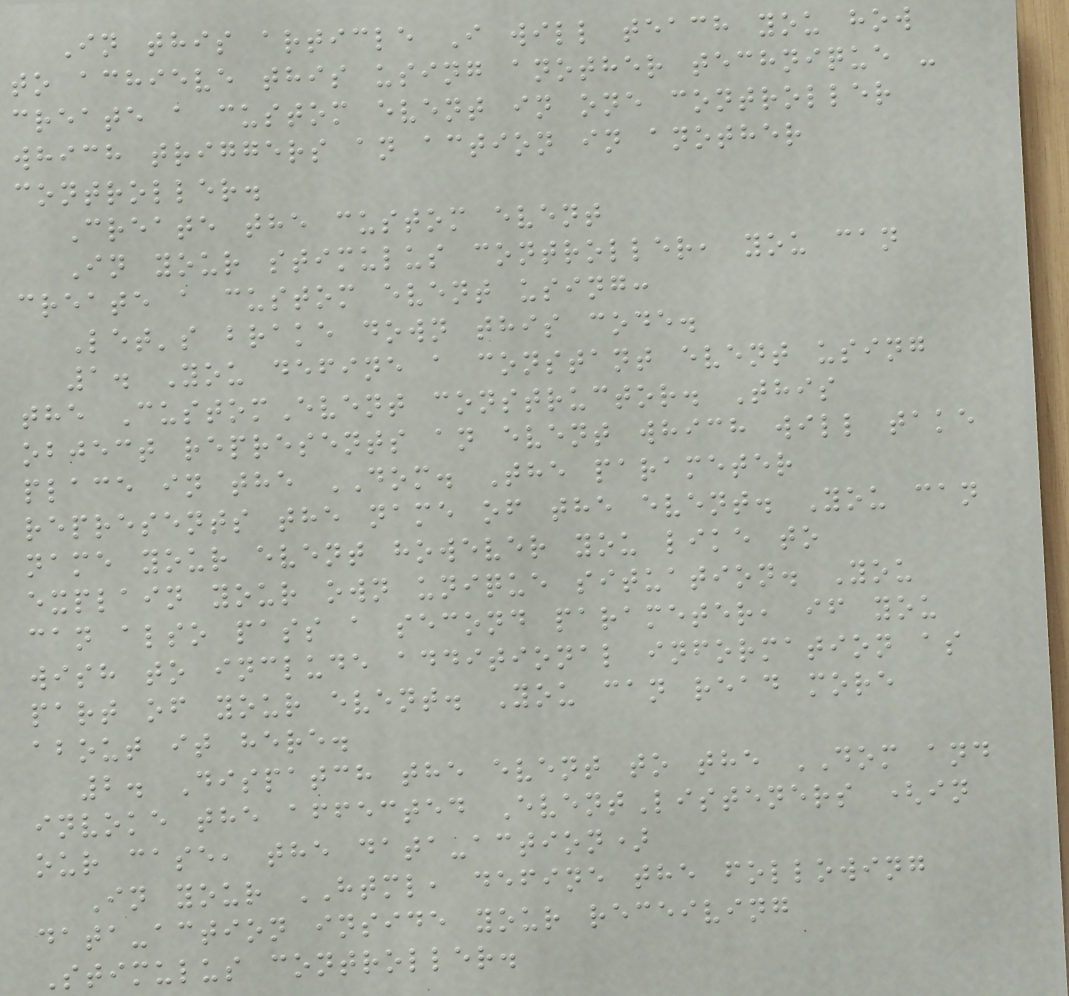In this article I will teach you how
to achieve this using another technique -
create a custom event in one controller
which triggers an action in another
controller.
Create the custom event
In your stimulus controller, you can
create a custom event using:
Let's brake down this code.
1. You define a constant event using
the CustomEvent constructor. This
object represents an event which will take
place in the DOM. The parameter
represents the name of the event. You can
name your event however you like to
explain your own unique situation. You
can also pass a second parameter, if you
wish to include additional information as
part of your event. You can read more
about it here.
2. Dispatch the event to the DOM and
invoke the affected EventListeners (in
our case, the data-action)
In your HTML, define the following
data-action inside your receiving
Stimulus controller.
